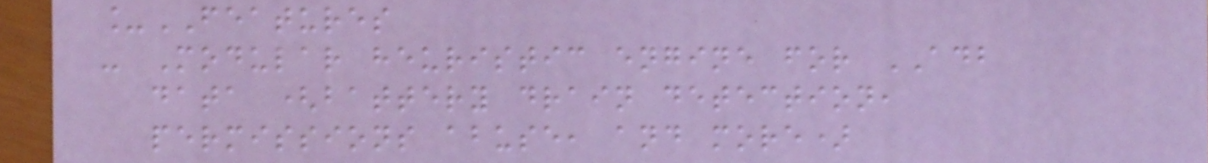_FEATURES
- Modular heuristic engine for ADB
data (battery drain detection,
permissions abuse, and more)
